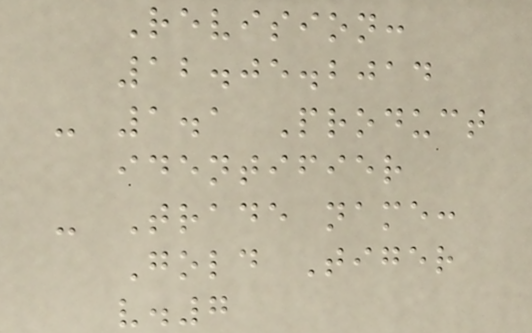Revision:
12.05.2014
- 1.1 Product
identifier
- Trade name:
Gold Tiger
v.7
